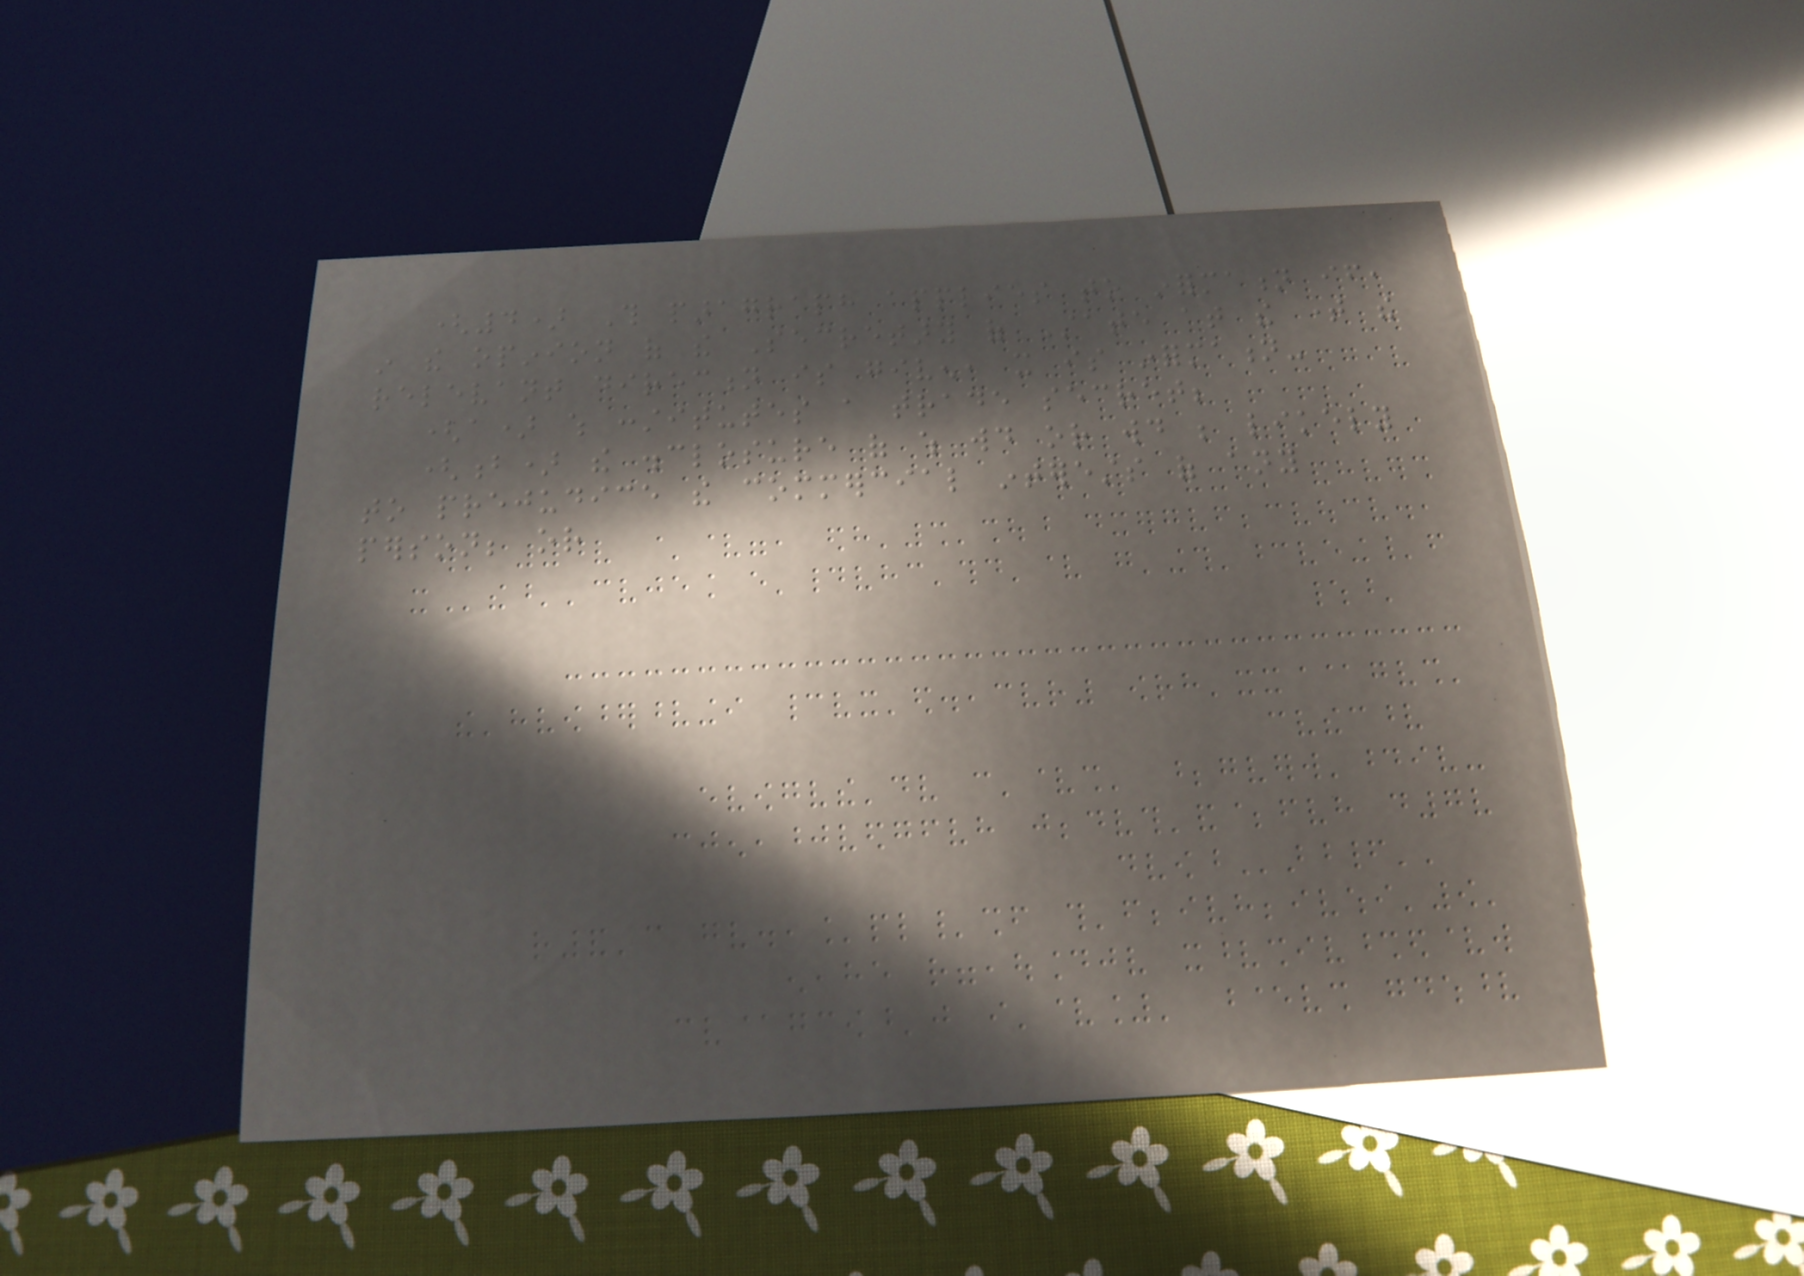(4) This paragraph applies to information if,
in the opinion of the Secretary of State at the time the
relevant direction is given, it is information-
(a) which constitutes a trade secret;
(b) the disclosure of which would or would be likely
to prejudice the commercial interests of any
person; or
